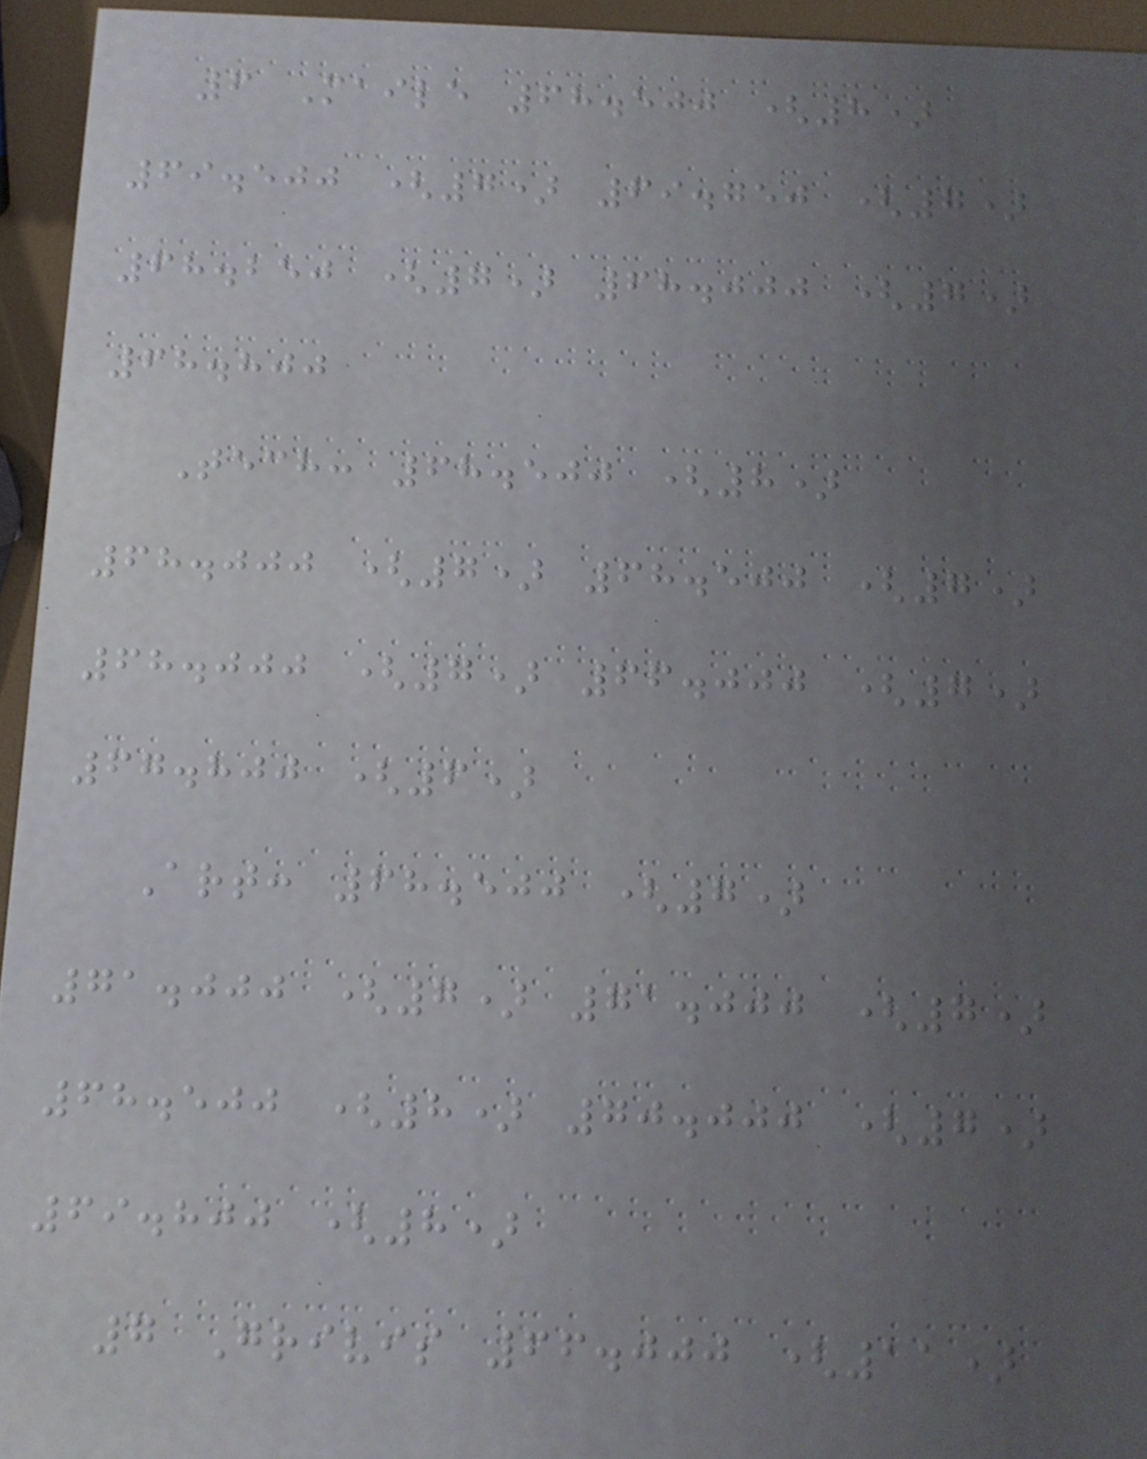6 Maile 68.500 (8)
69.500 (7) 69.750 (7)
68.250 (7) 68.000 (7)
68.800
Tech: 68.500 (8)
68.000 (7) 68.500 (7)
68.000 (7) 66.000 (7)
67.800 (6)
Art: 68.500 (7)
71.000 (7) 71.000 (7)
68.500 (8) 70.000 (7)
69.800 (8)
7 Grivis 66.000 (11)
